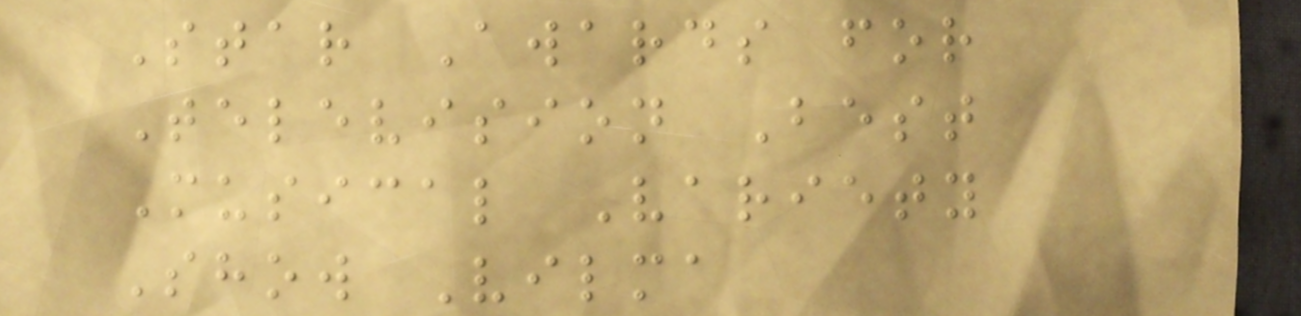Star Awards for
Television Best
Musical Variety
Show Vilma
